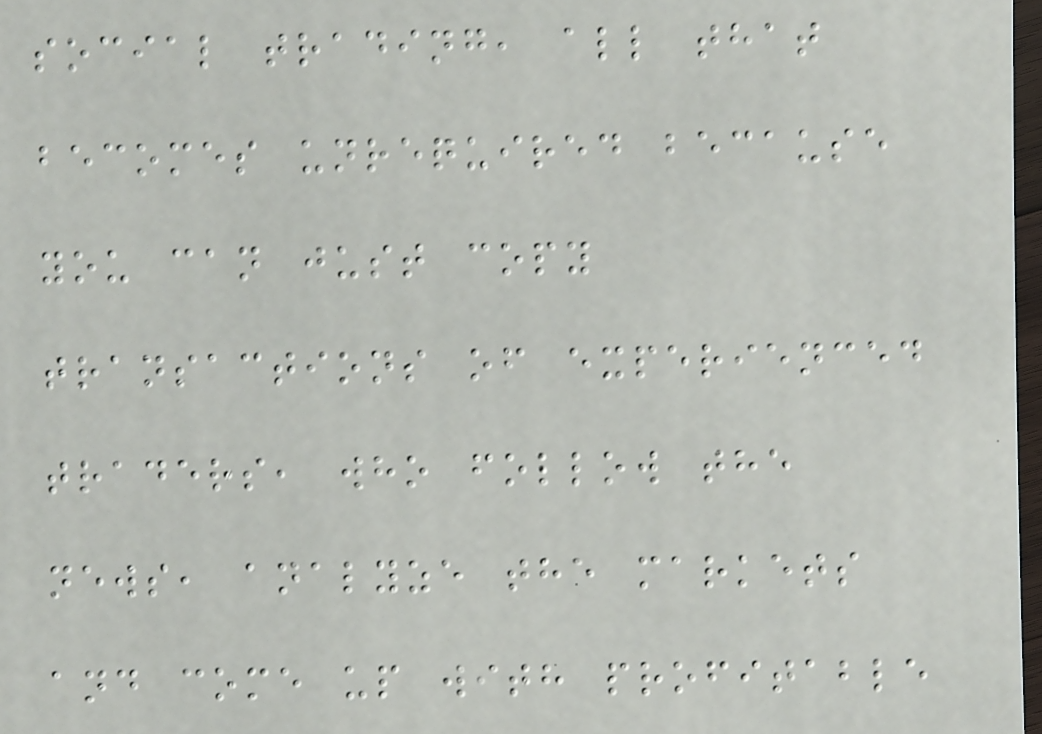social trading, all that
becomes unrequired because
you can just copy
transactions of experienced
traders, who follow the
news, analyze the markets
and come up with profitable
